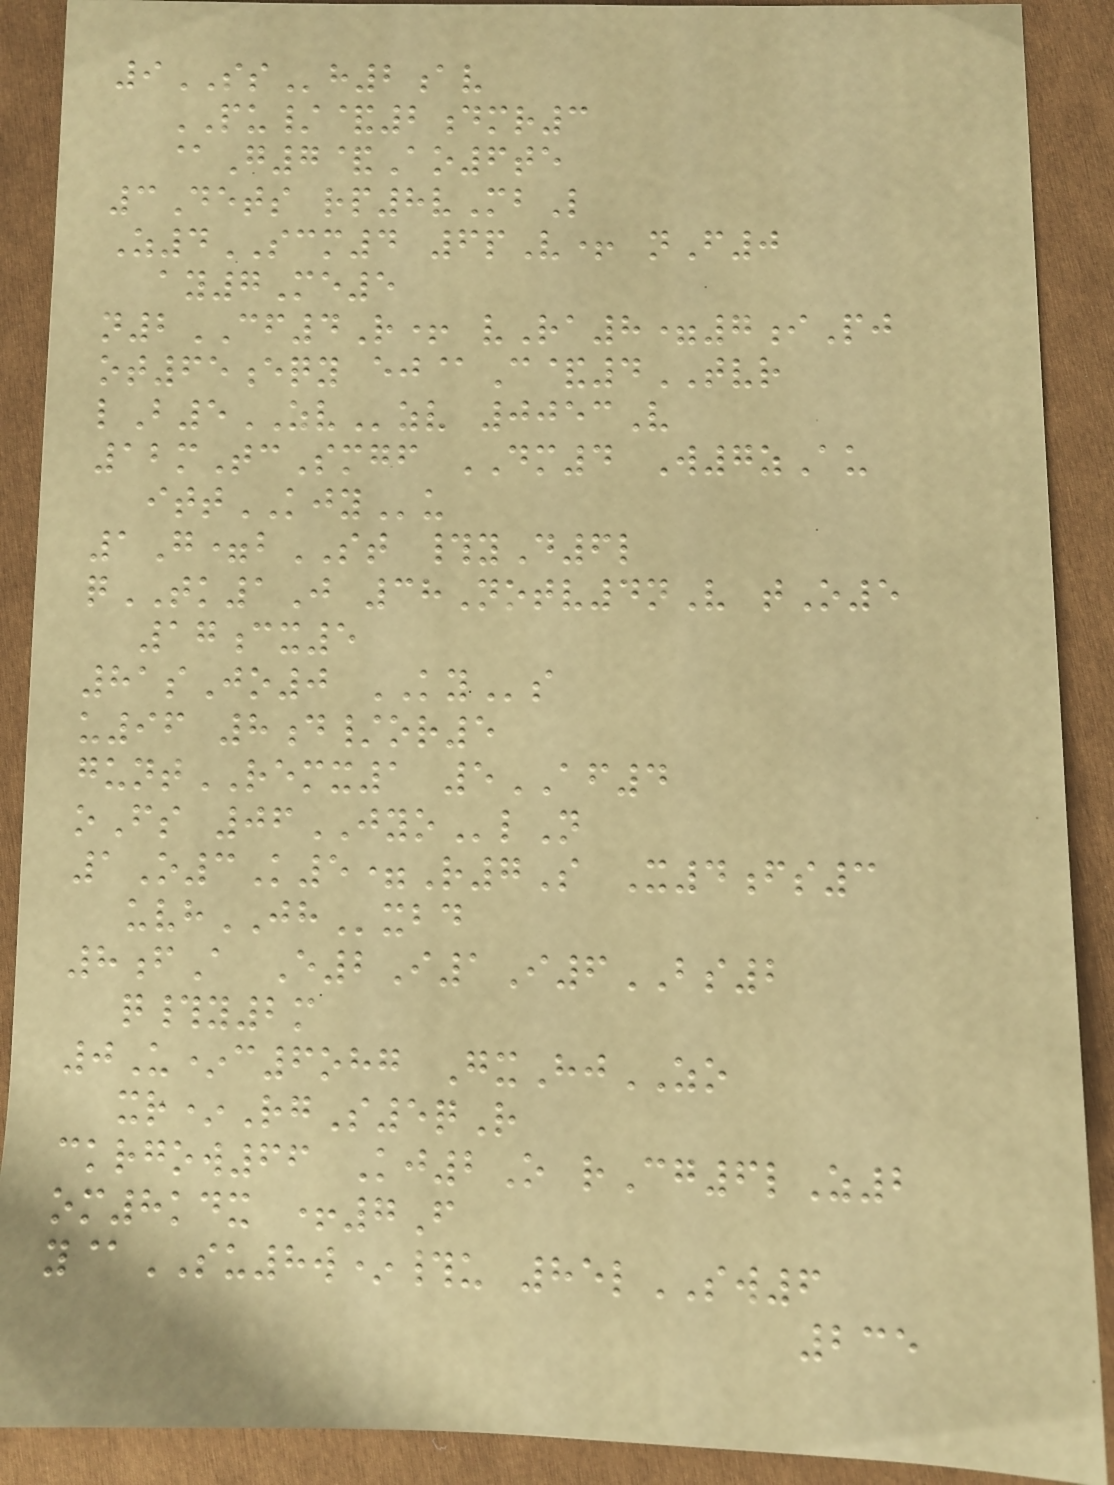9SSh2av
PU/&2dmr3
@G7&Ao6te
3Dets rp8vMbL
Z4SCM4 6pV+ nF0
ay7Me5
n2CF4R+ vRa8=7iPj
ot65eqy ej@C&4TVR
lB5ZVzv 0053V
12mTcSmgf DM4 W7zAu
ittKJYu
1G=bST #yD6l
qTK1J 38Notv4nV tO5
17cx5
81sJo0 KYs
u96 8d/or5
guntREMX1 5AF4
oFs 06JYOlN
1O3K5=R7S X4fs3
uvhJHxbd
8fA E2I1I6BS2
q#y2m
0U*c6ohg GxHjZO
xr*RgS5qR
ckrgow66 Kj2O rCg6lZ2
om8kdx +7F
y@SU8w*#u 85lSW6
235
